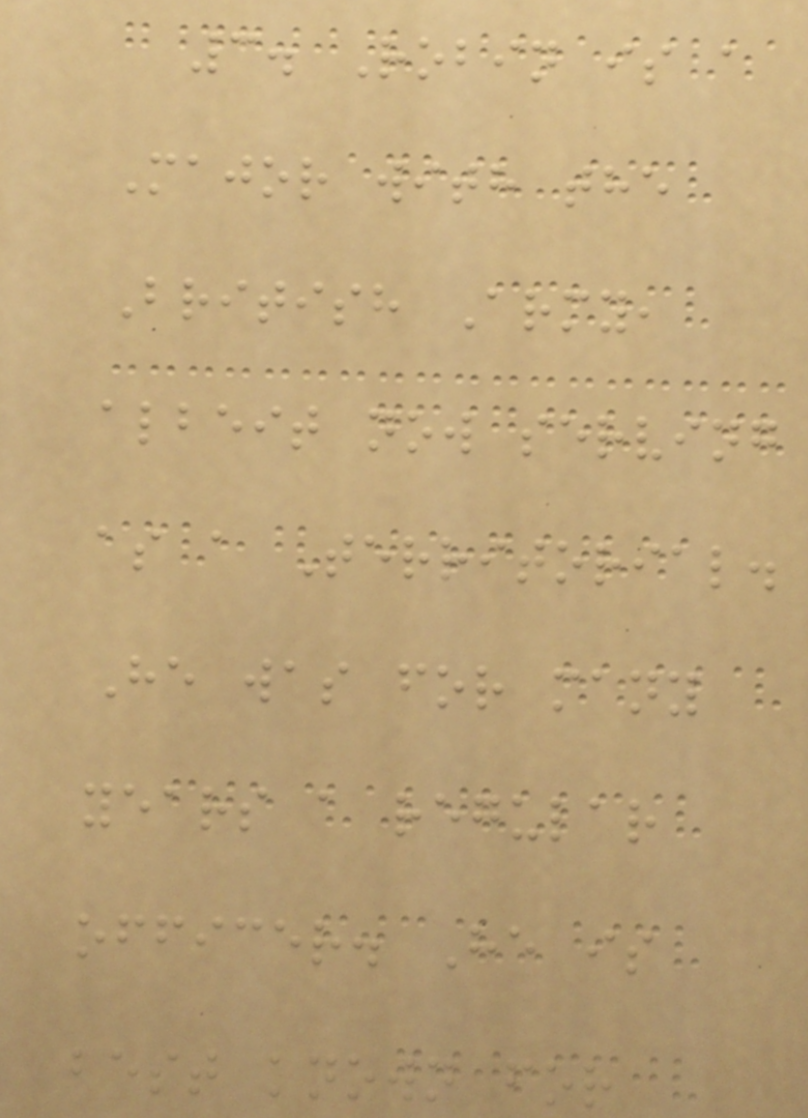3. Robin is a
Major with the
British Army,
albeit now serving
as a Territorial.
He was for many
years a regular
officer. He is
best known for
